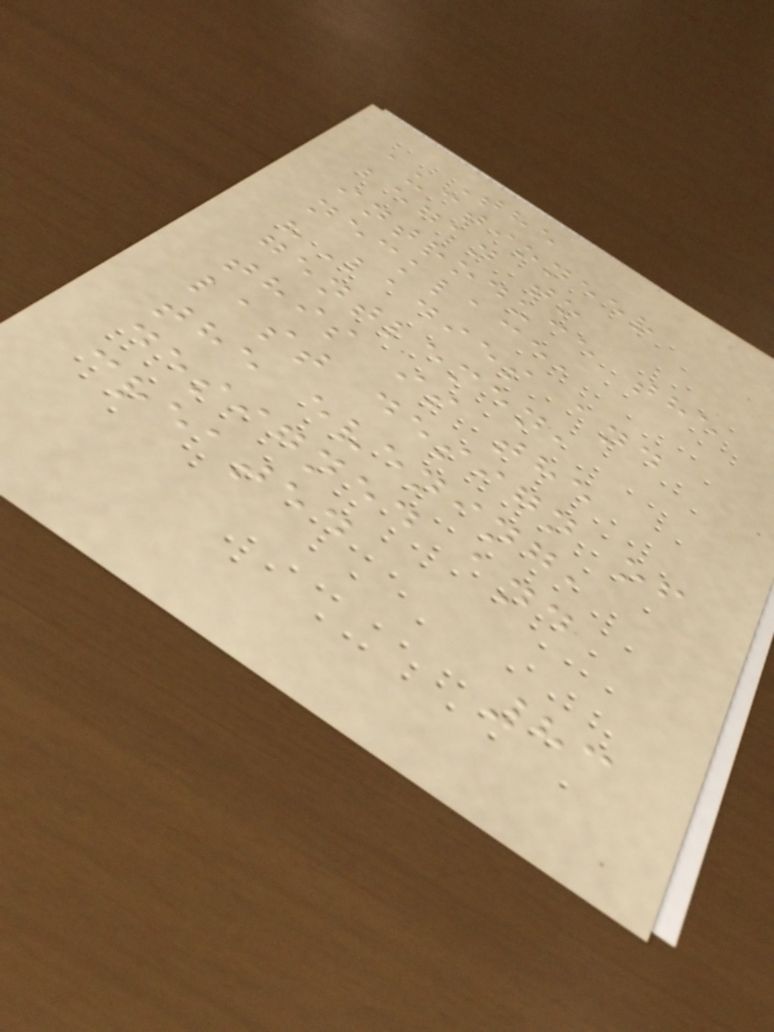The
auctioneer
began to
introduce the
necklace,
"Ladies and
gentlemen,
this is the
last design of
the evening,
designed and
created
83
